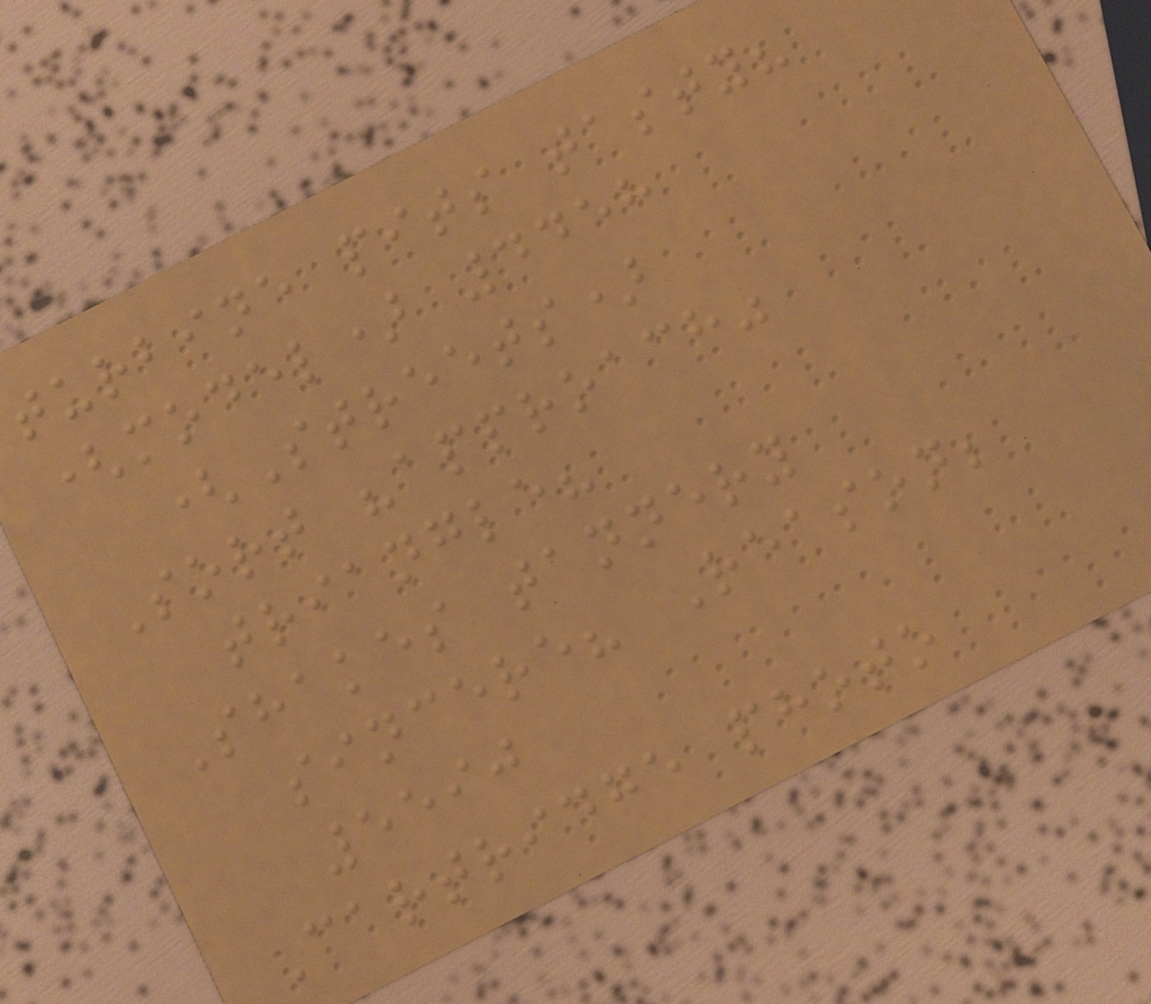turbine pits tasty?
(model) 4458
(Streets)
Sort "approach"
triangle?
Shakes tannery
sincere? Reason;
5590
Cartridge photo
